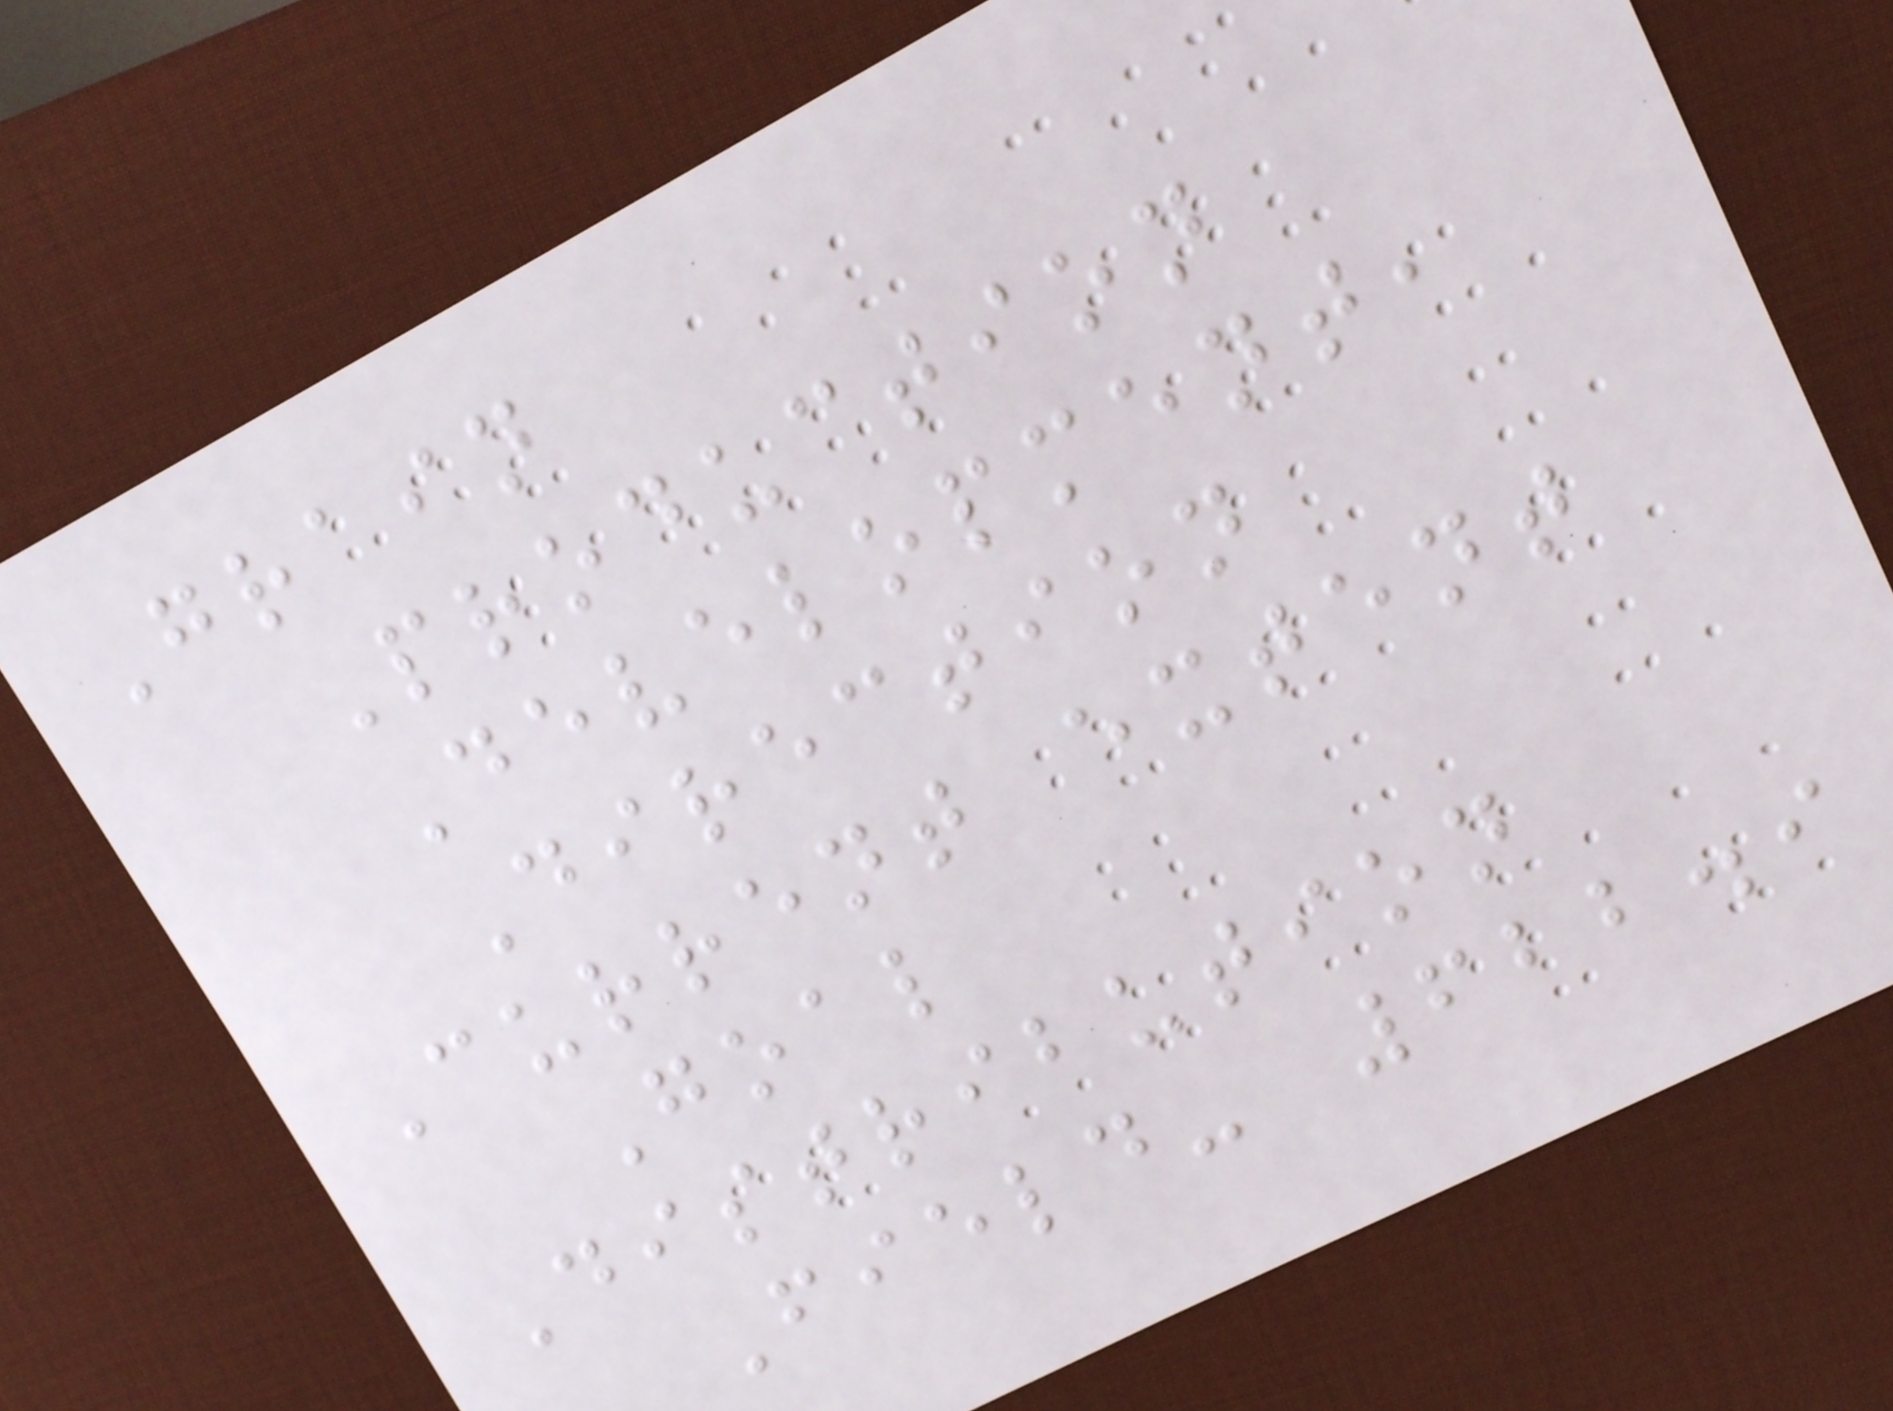Grain
Production
Development,
Direction
Current extent
Goal
Distribution
Field- 622.9
